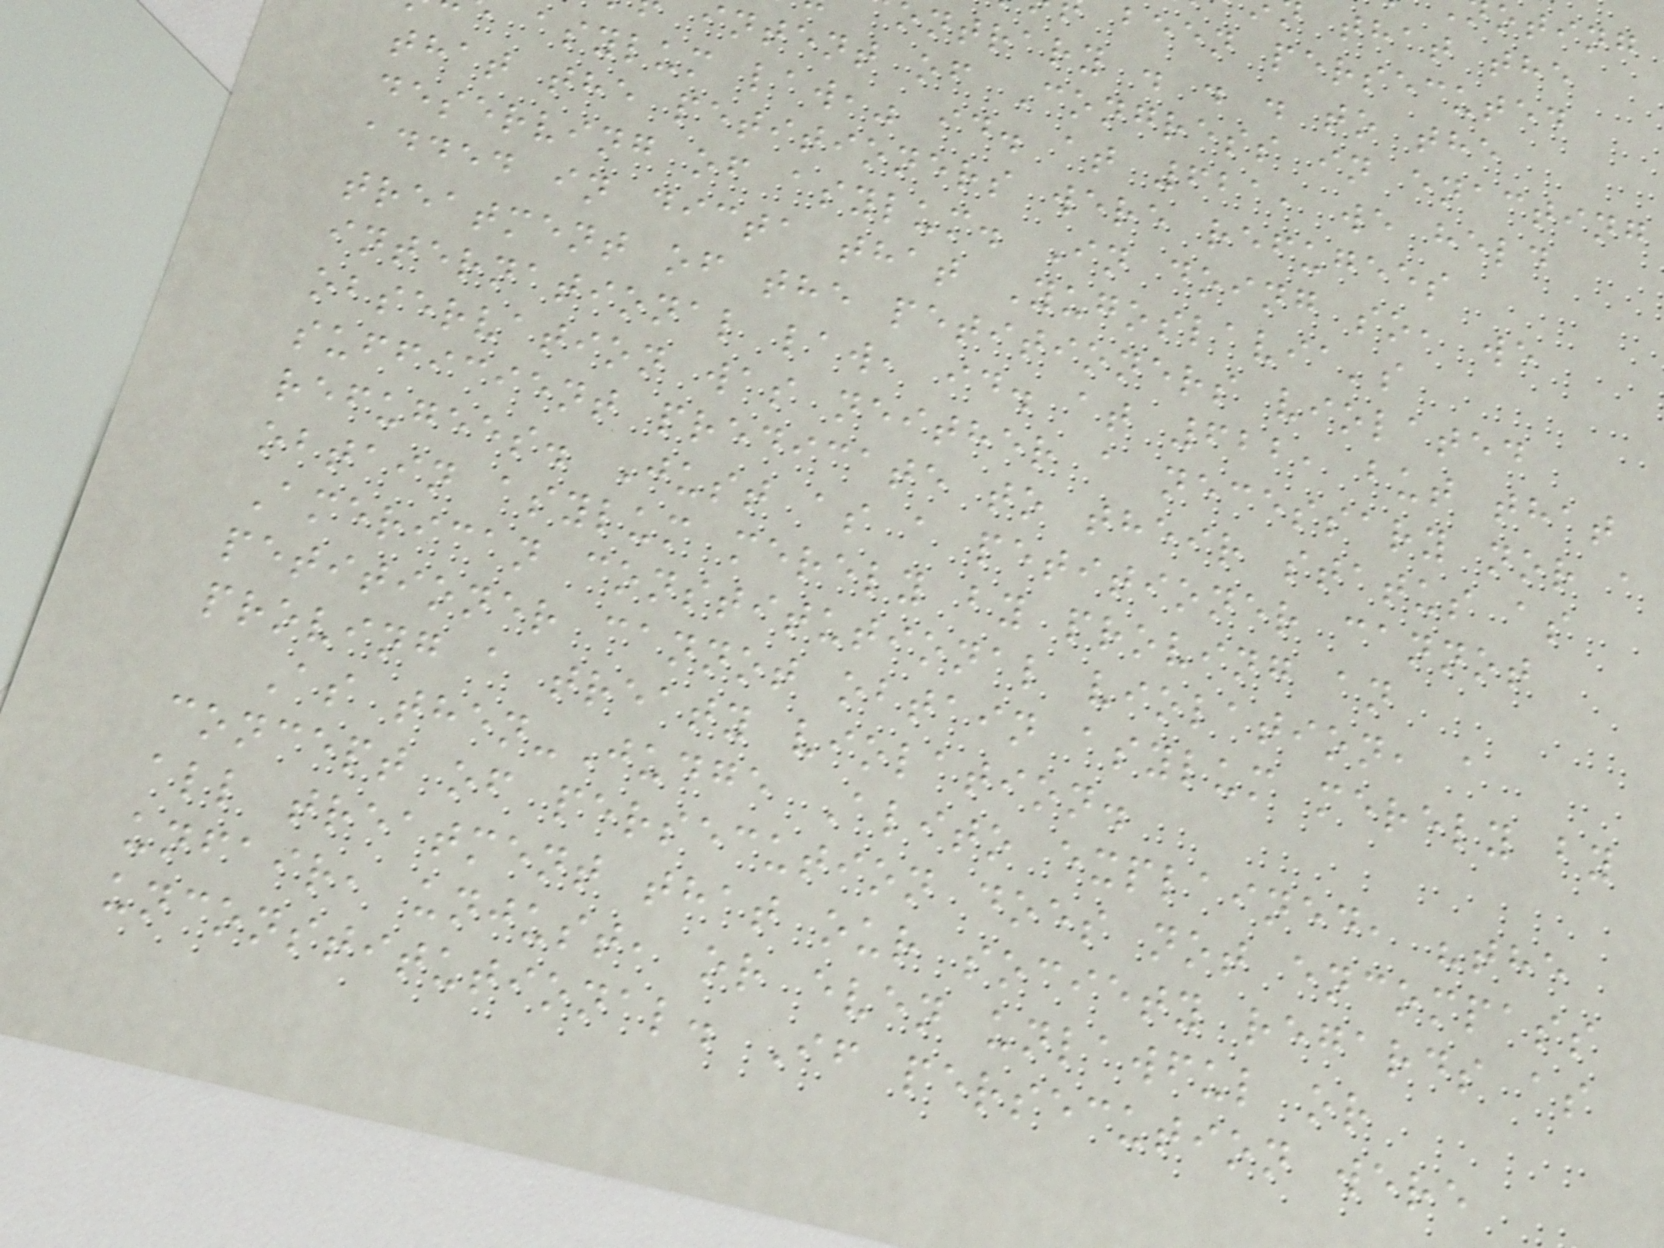been persecuted
ntrary . . . to the
intent of Congress in enacting
asylum law," id. at 621, we held
that the petitioners were refugees
deserving of asylum. In doing so, we
added in dicta that Yugoslavia's
treatment of the petitioners violated
international law, id. at 622, but that
observation was neither a necessary nor a
sufficient predicate to their status as
refugees. Just as a petitioner cannot
obtain asylum merely by proving an
American constitutional violation, a
petitioner cannot obtain asylum merely by
proving a treaty violation.
As then-Judge Alito explained, "the
concept of persecution does not encompass
all treatment that our society regards as
unfair, unjust, or even unlawful or
unconstitutional. If persecution were
